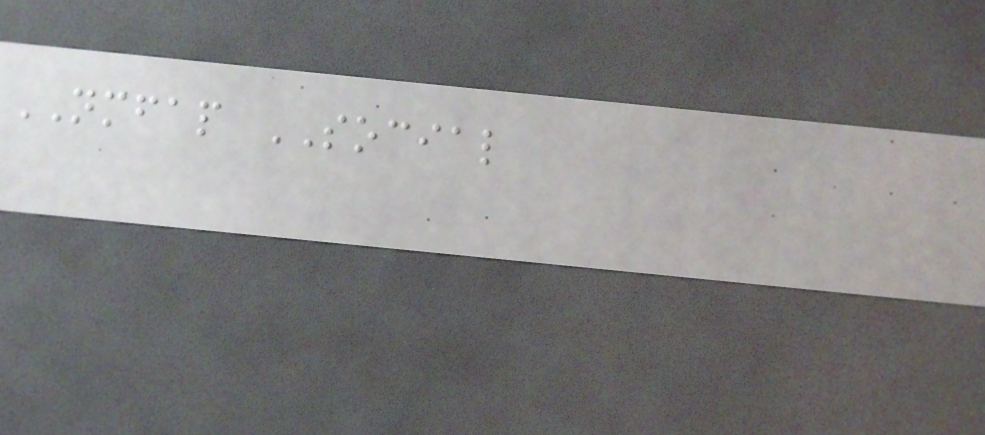NMFAP SOCIAL
